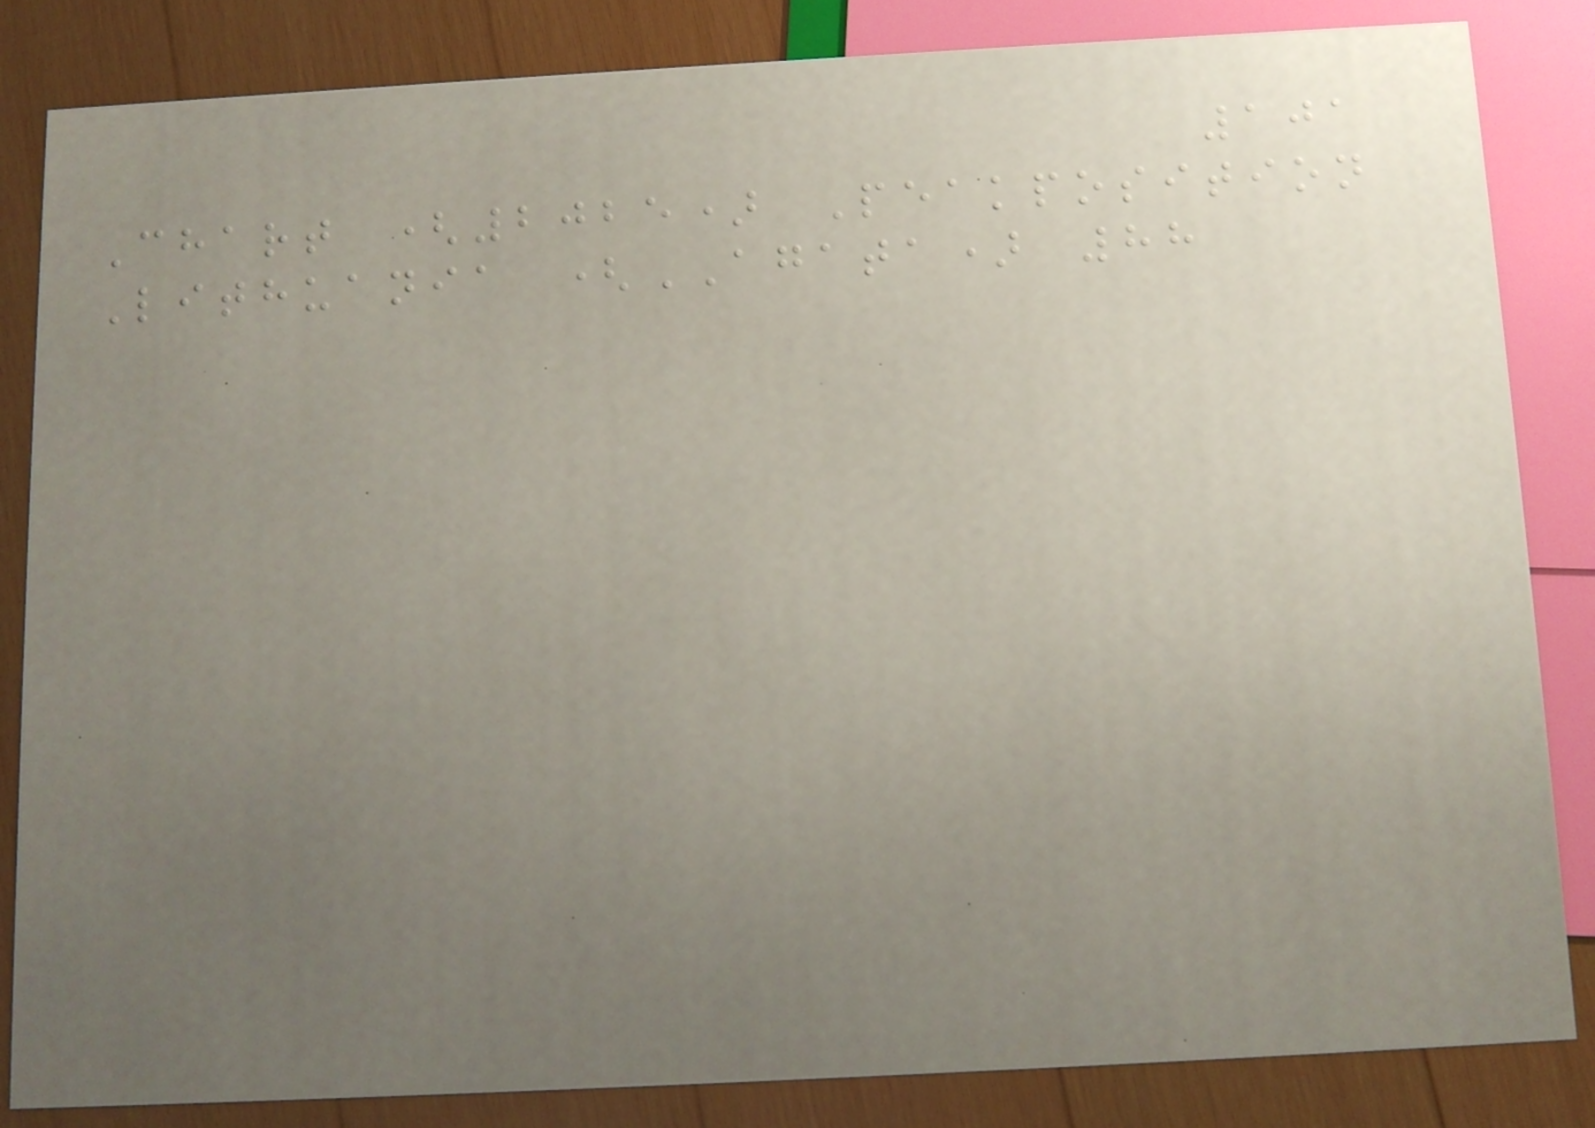101
Chart (2025) Peakposition
Lithuania (AGATA) 88
